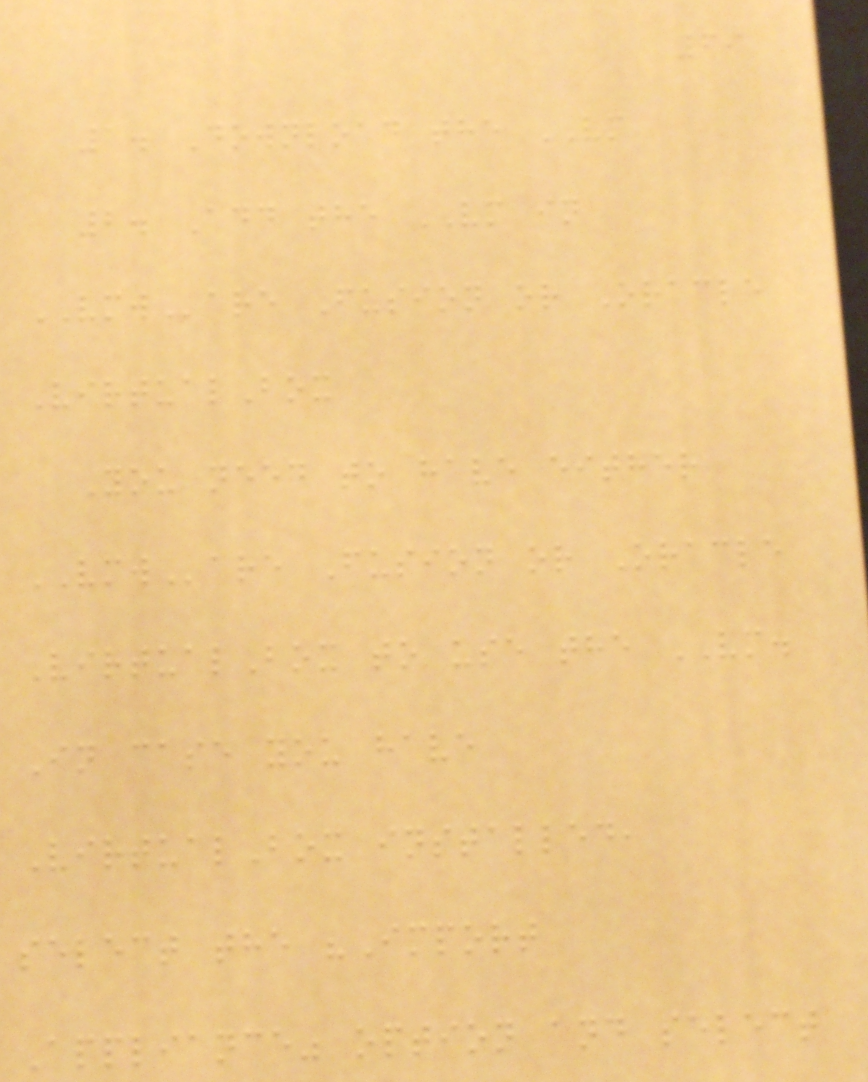69
1. Download the VM
2. Add the VM in
VMWare Fusion or Oracle
VirtualBox
You need to have either
VMWare Fusion or Oracle
VirtualBox to use the VM.
In case you have
VirtualBox installed,
select the "Import
Appliance" option and select
